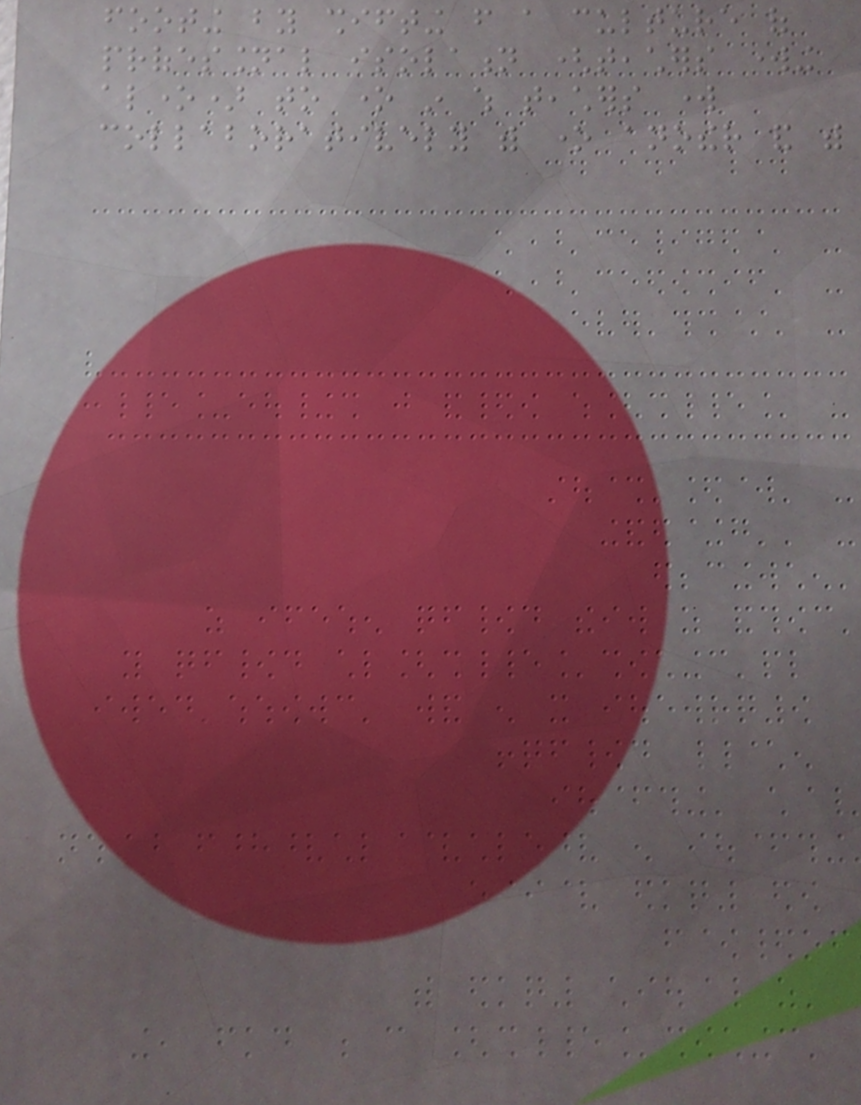footing by shifting from a culture of
professional isolation (teachers working
alone) to one in which teachers work
collaboratively with one another and with
